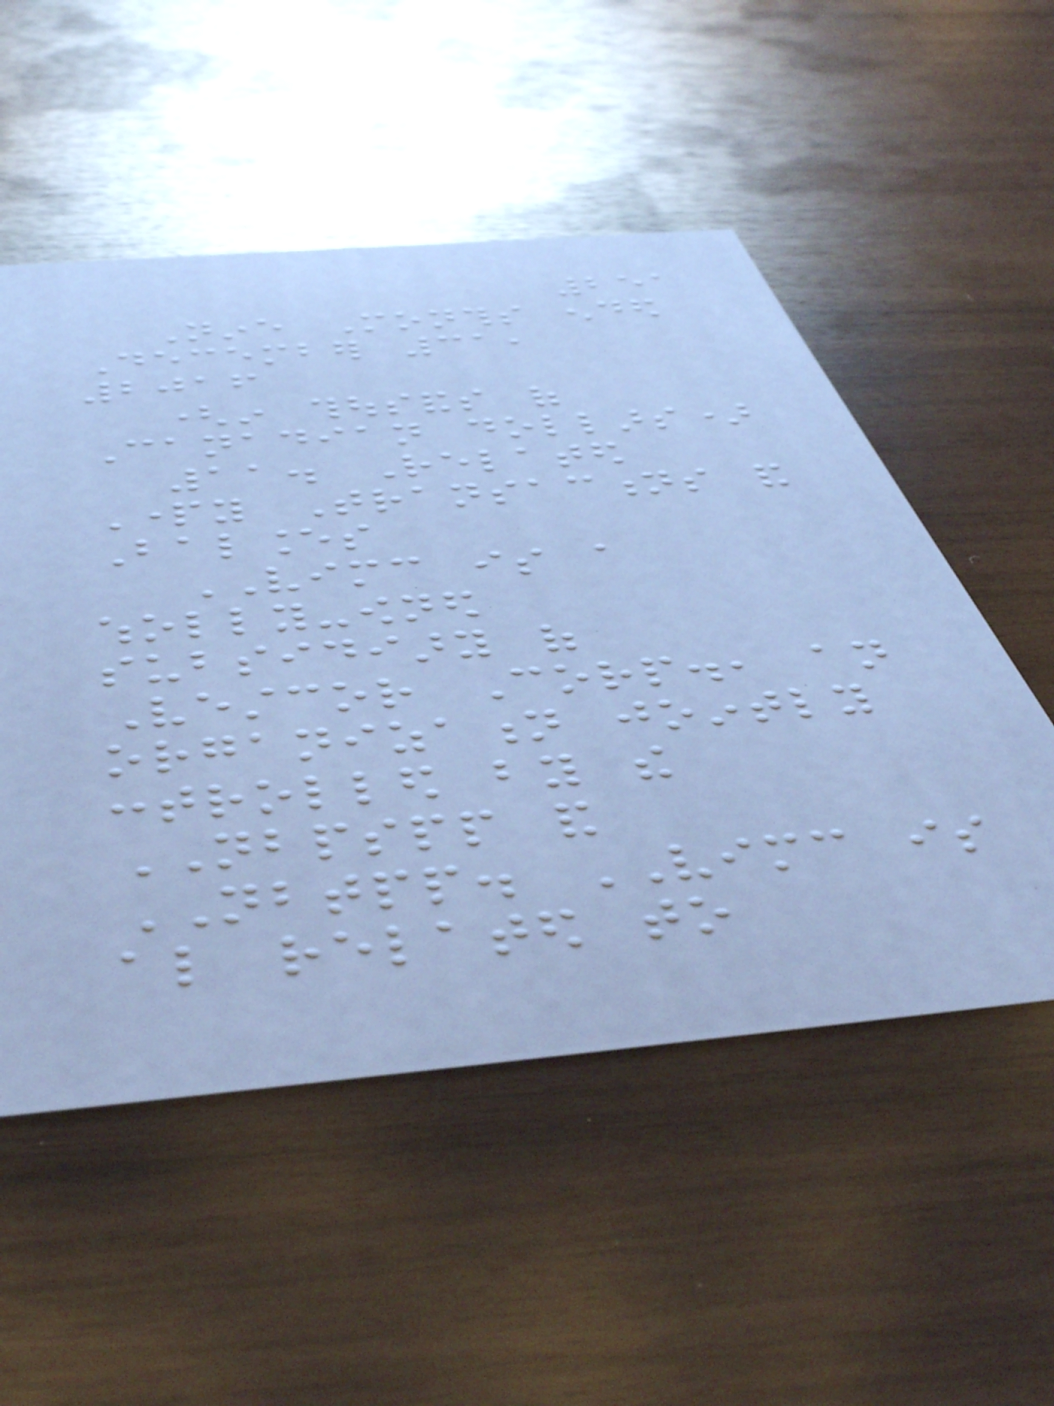251
Nine Months ended
December 31,
2016
(in thousands of
Canadian dollars)
11. Related
Party Transactions and
Balances
VIMC is a
wholly-owned
subsidiary of
Vestcor Corp., an
organization jointly
controlled by the
NBPSPP and
NBTPP. VIMC is
also related to
